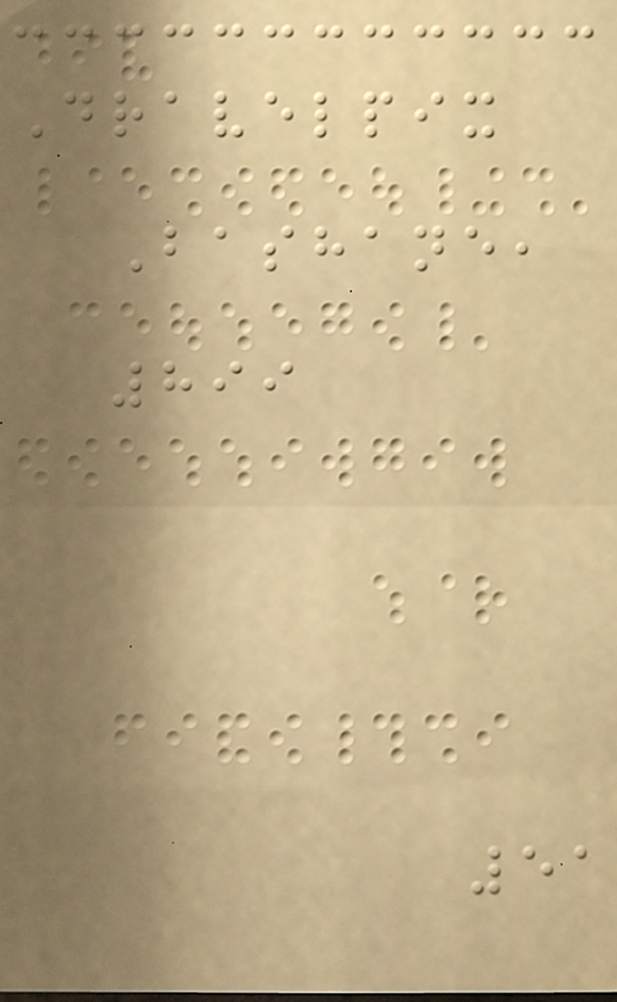Dravelpix
Bashane,
899
51
